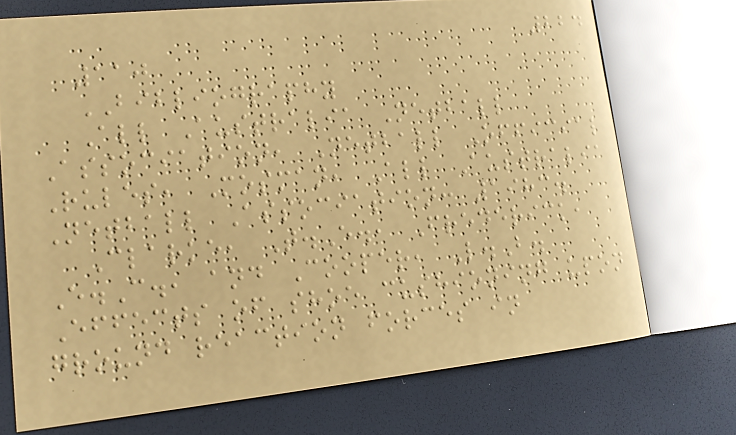224
110
BIBLIOGRAPHY
All Australia Netball
Association, Netball Official
Rules, Mosman, All Australia
Netball Association: 1983.
Clarke, T.E., Frederick,
E.C., and Cooper, L.B.
Effects of shoe cushioning upon
ground reaction forces in
